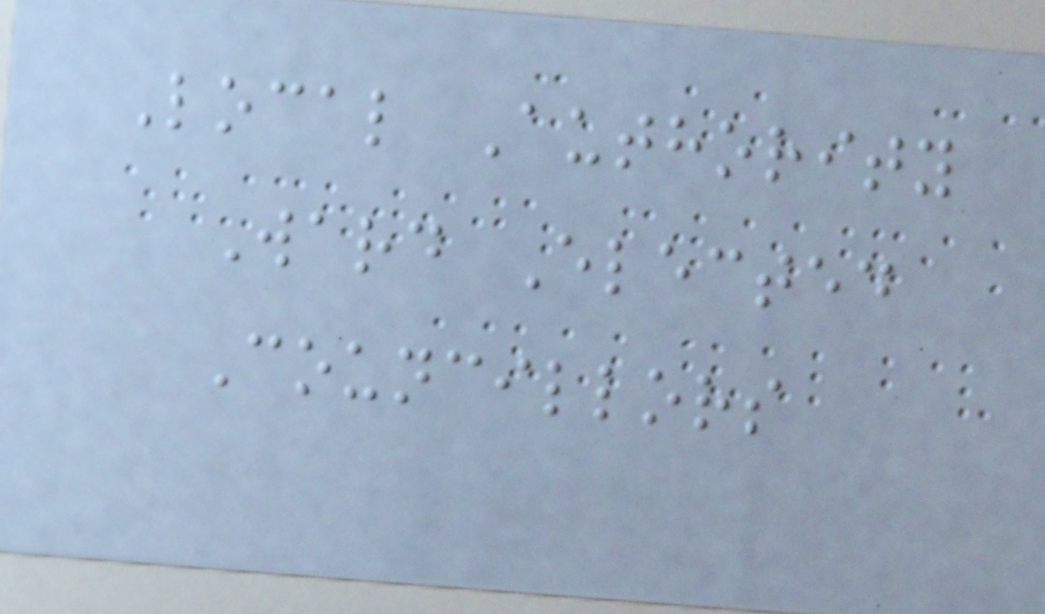Local Authority
Ward Elected
Councillors
